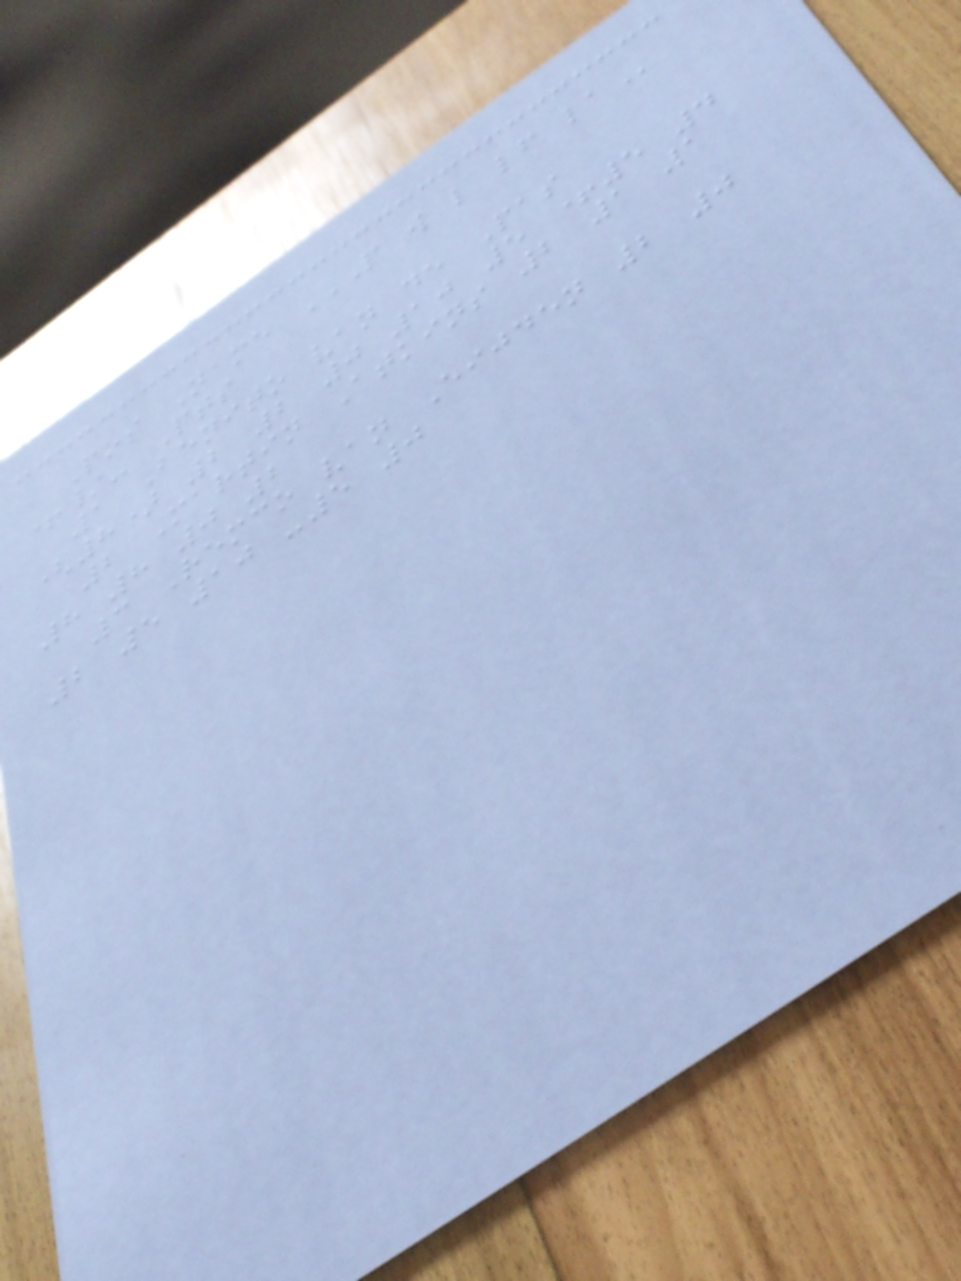Pos Name P W L LF LA
+/- Pts
1 Benito van de Pas
(8) 2 2 0 10 5 +5 4
2 Martin Atkins 2 1 1
8 8 0 2
3 Remco van Eijden 2 0
2 5 10 -5 0
